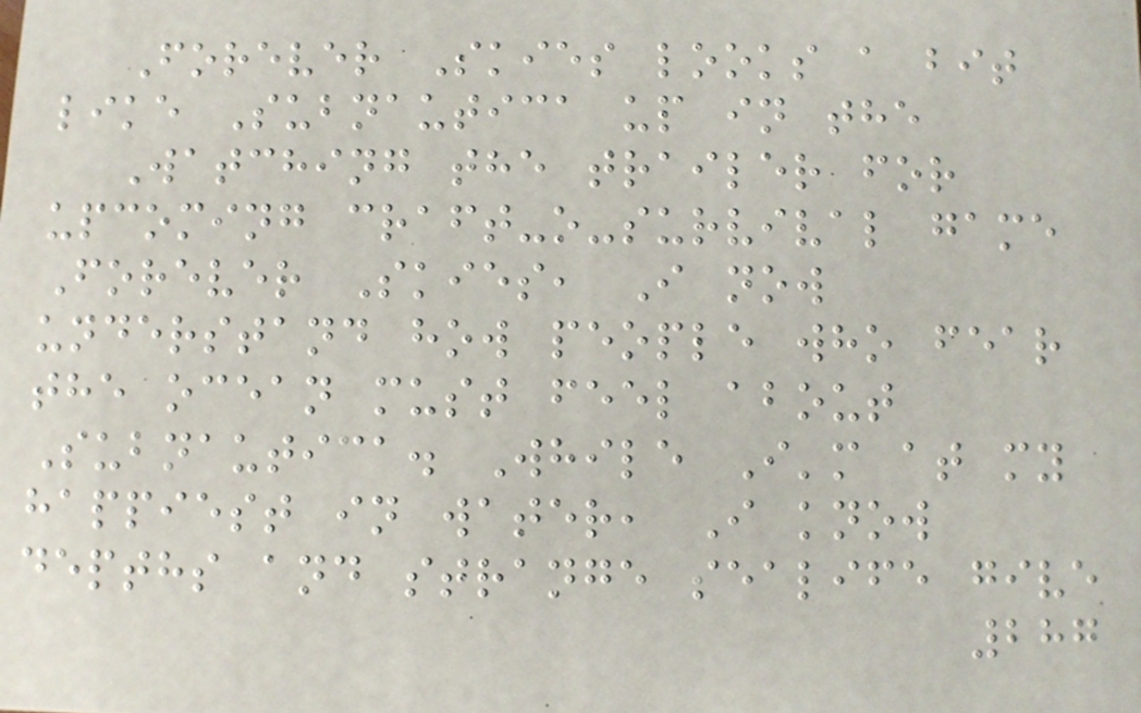Forever Skies looks a bit
like Subnautica up in the
Watching the trailer for
upcoming craft-o-survival game
Forever Skies, I now
understand how people who fear
the ocean must feel about
Subnautica. While I'm at my
happiest in water, I know
depths and strange sealife give
287
